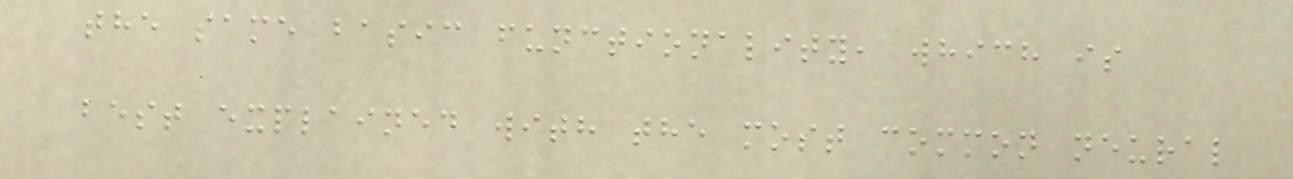the same basic functionality, which is
best explained with the most common neural
